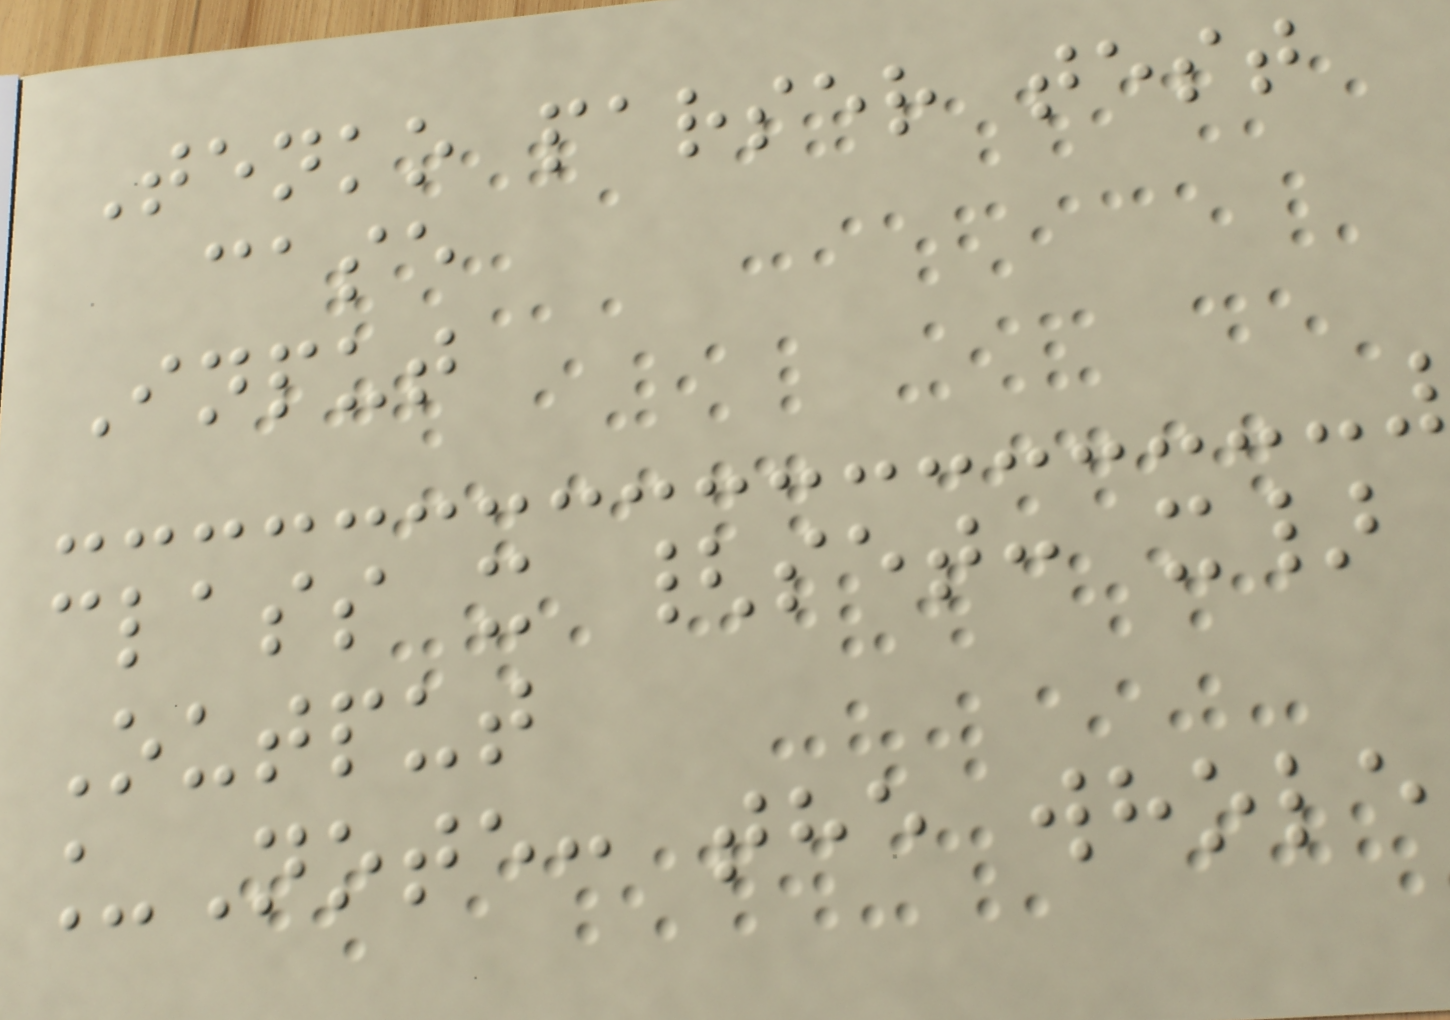Tenko parser test
case
Input
class x {set: x}
Output
_Note: the whole
